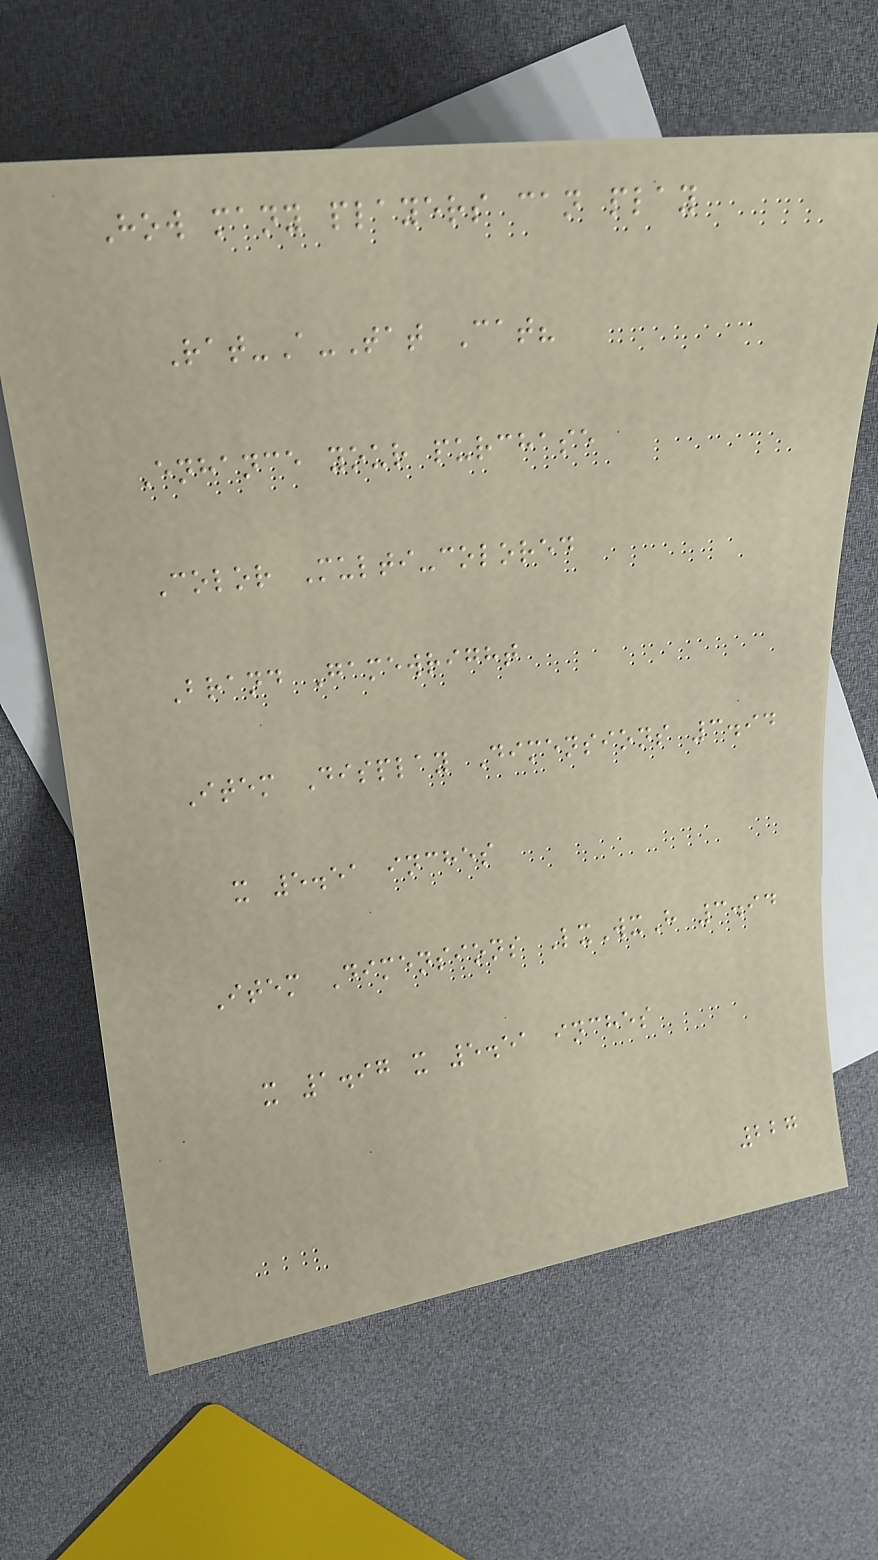How many players can play
Rat-A-Tat Cat?
Enhance your purchase
Color Multi-colored
Brand Gamewright
Item Display Dimensions 3.94
x 5.51 inches
Item Dimensions LxWxH 3.94
x 1.97 x 5.51 inches
227
